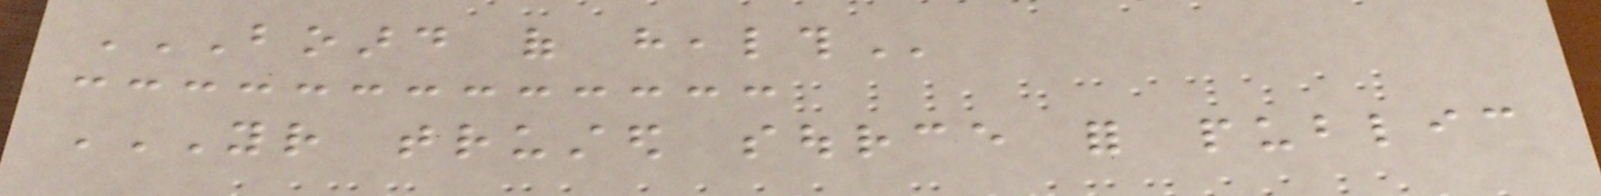BOARD OF HEALTH
YOUR TRUSTED SOURCE FOR PUBLIC
